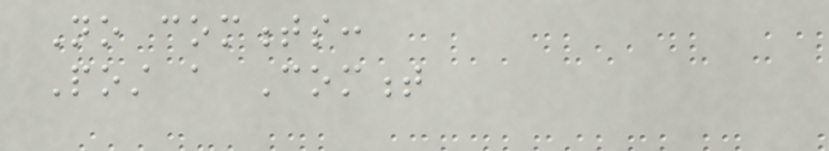No comments:
Post a Comment
